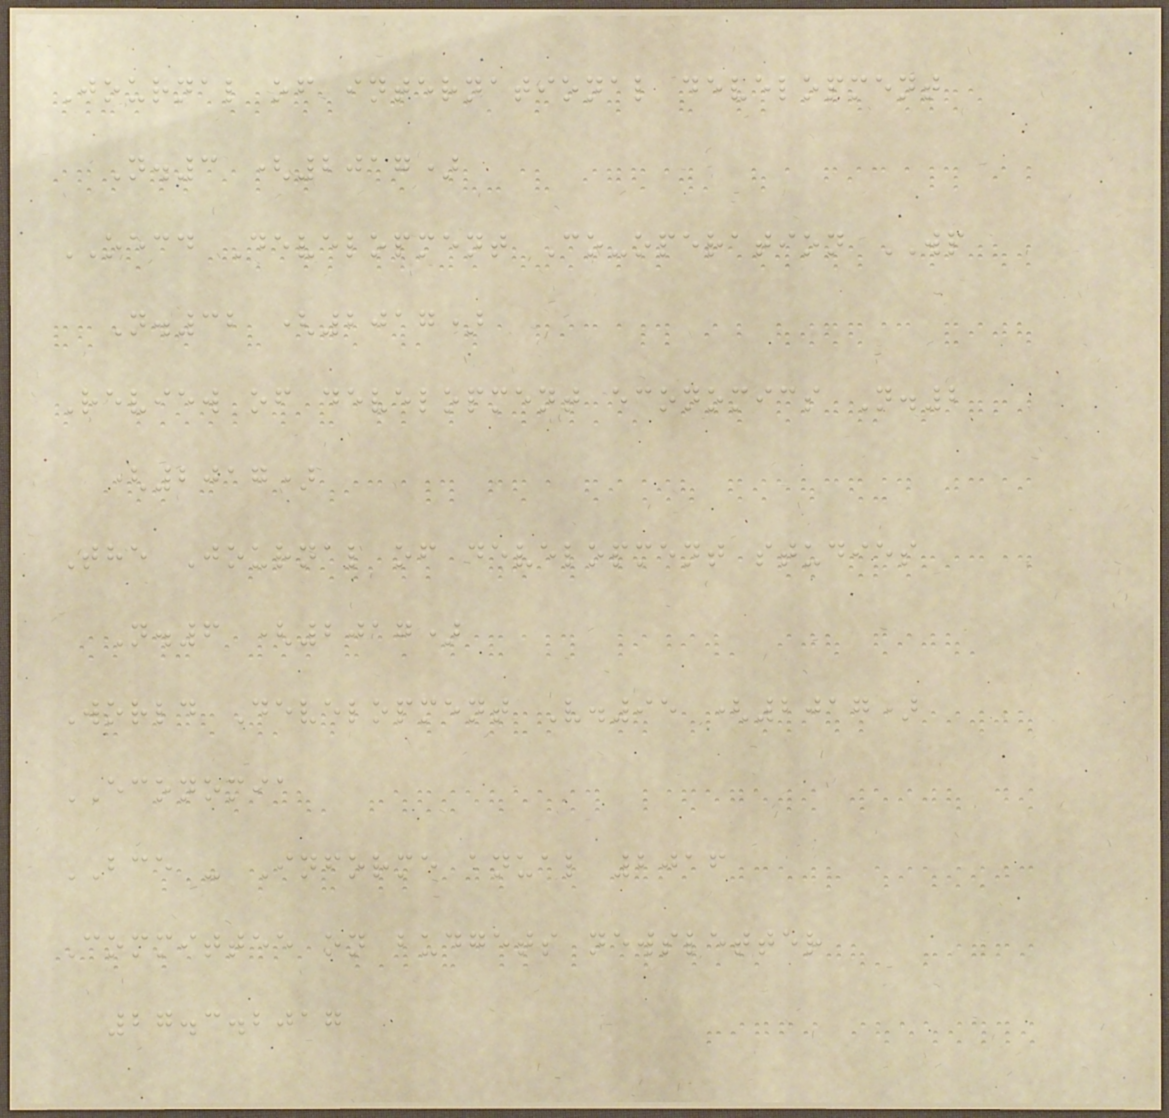Journal of international development
N.3 (2017)
OECD Development Co-operation WP
N.32 (2017)
Review of development economics N.2
(2017)
The Journal of development studies
N.6 (2017)
World Development V.95 (2017)
ECONOMIA
BCE - Informe anual 2016
Committee on budgets newsletter
27.3.2017
